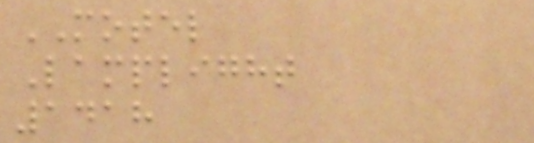MOTEL
Lamplight
1418
